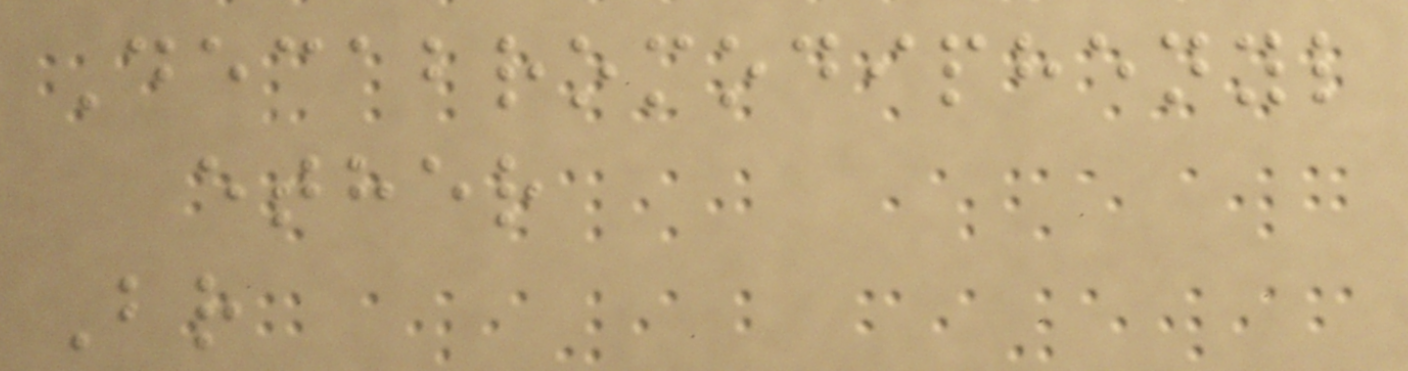Decabromodiphenyl
ether
Br
